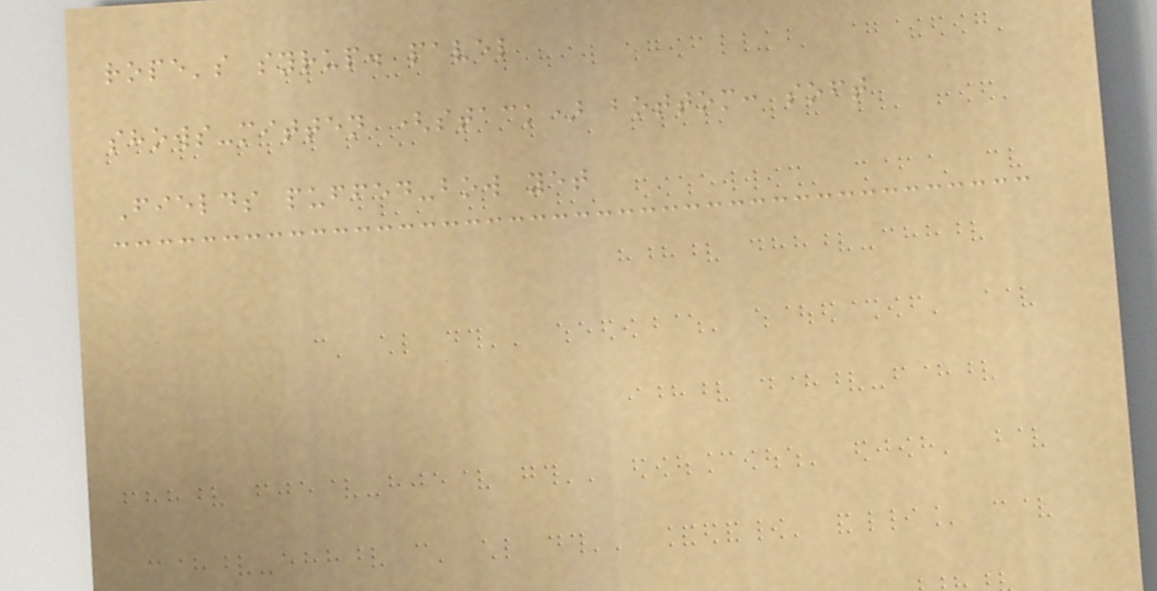rope's syrup. pavel
shows-mitten (stack) bottom: soft
Fields puffed-bow yet
